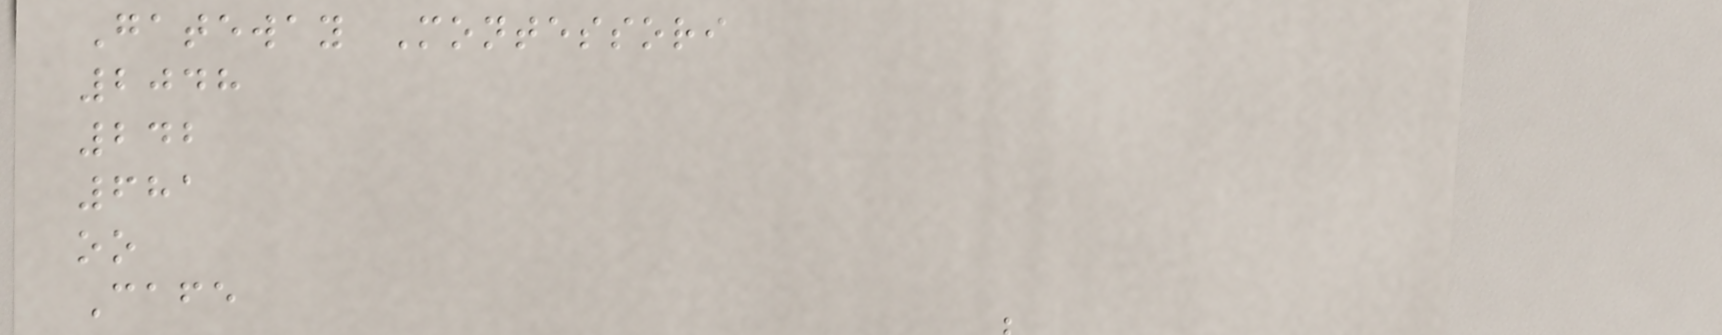Gateway Montessori
2048
242
681
oo
Cafe
